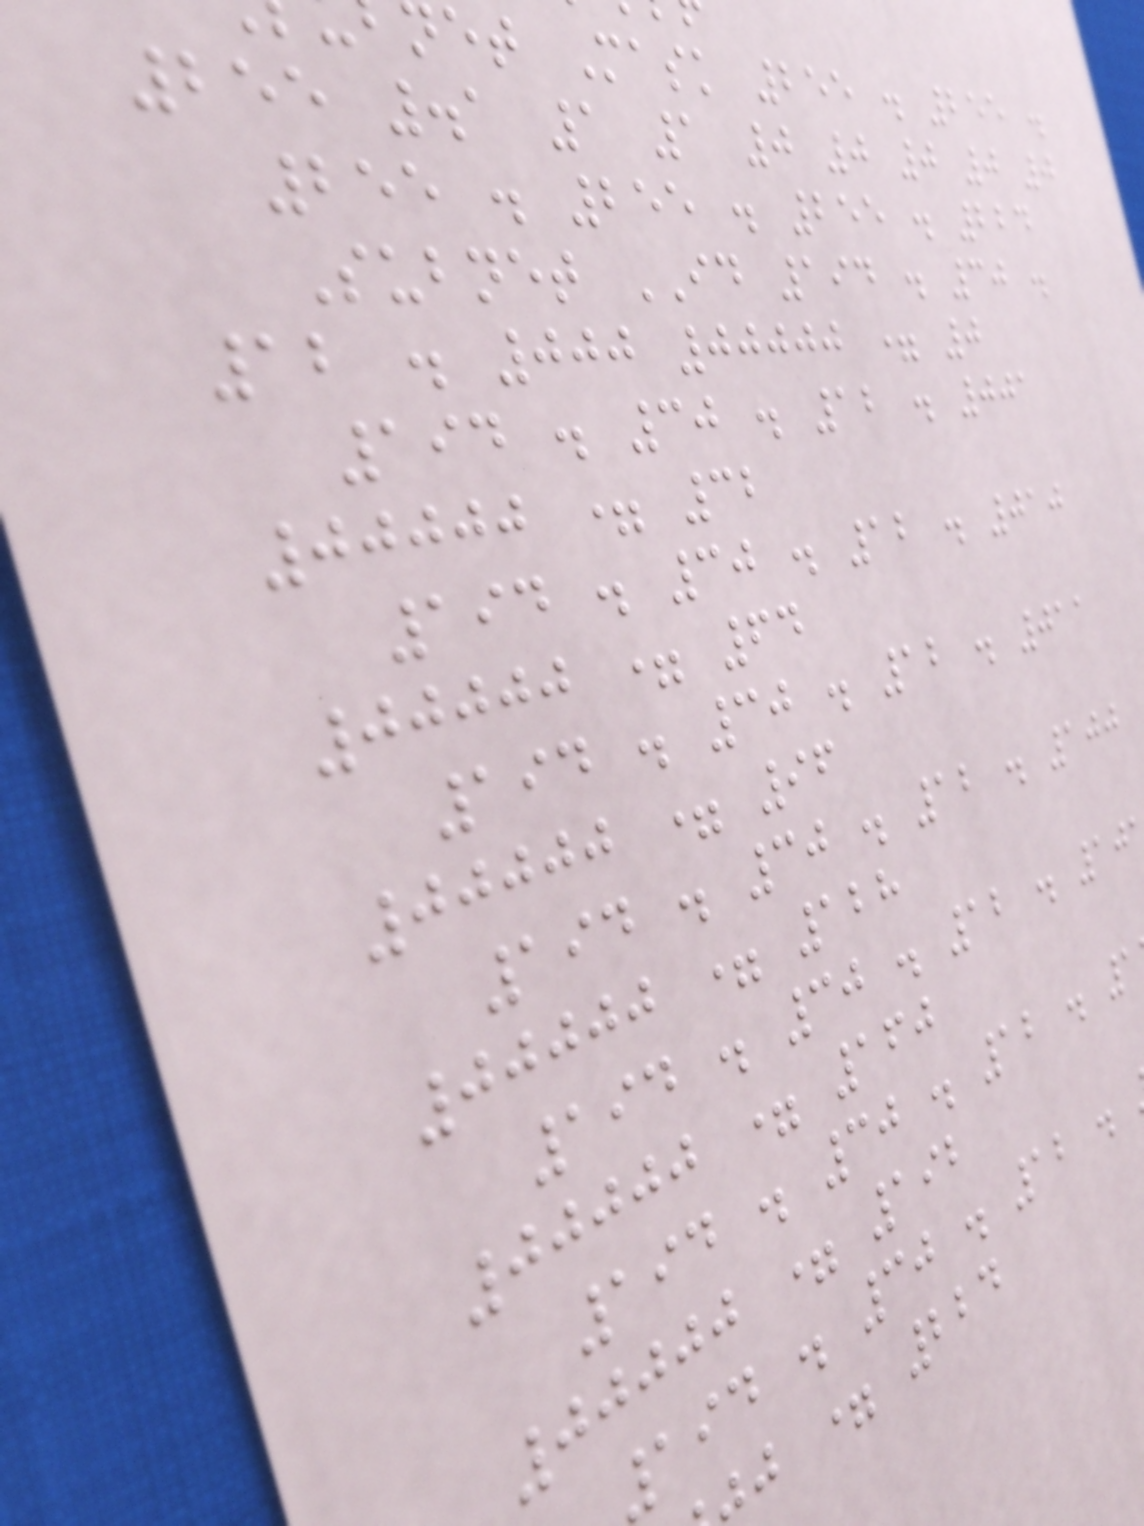et Mask 255 . 255 .
255 .1 1 1 0 0 0 0 0
255 . 255 . 255 . 224
Subnet ID 194 . 30 .
12 . 000 00000 = 0
194 . 30 . 12 . 001
00000 = 32
194 . 30 . 12 . 010
00000 = 64
194 . 30 . 12 . 011
00000 = 96
194 . 30 . 12 . 100
00000 = 128
194 . 30 . 12 . 10
00000 = 160
194 . 30 . 12 . 1
00000 = 192
194 . 30 . 12 .
j = 224
